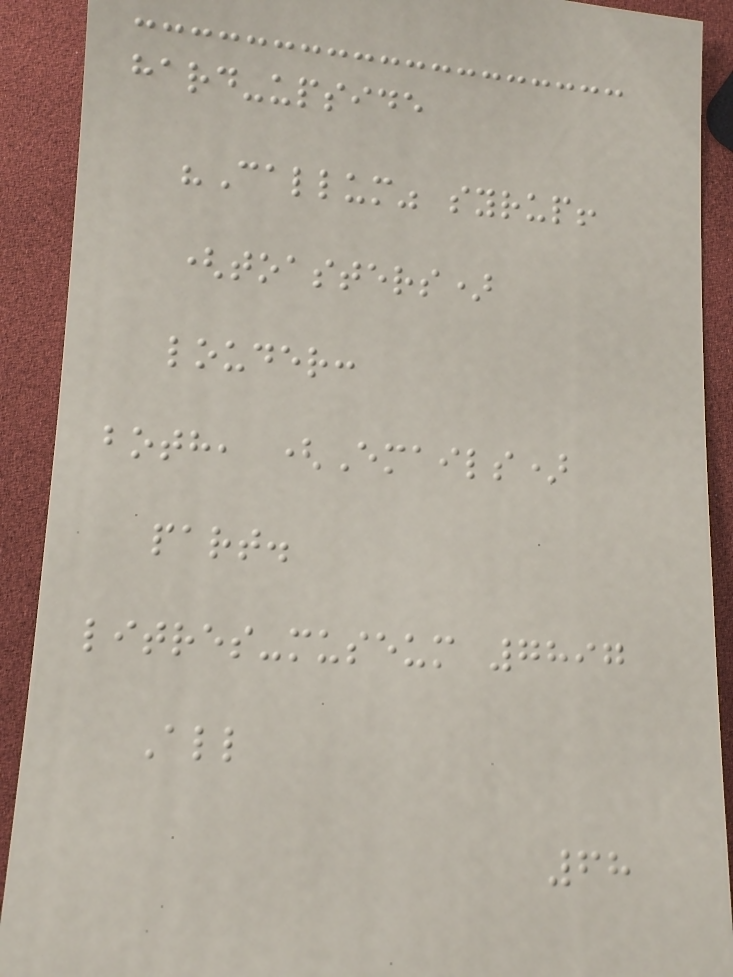hard-upside
"Callum" syrup!
(toasters)
louder:
both, (Emails)
part.
litres-museum 7897
All
68
